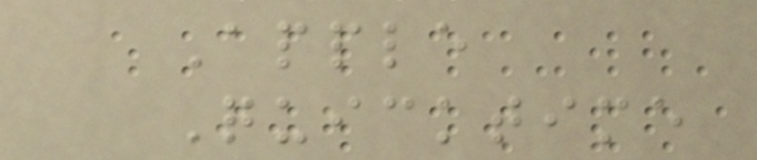Apple
Quicktime
